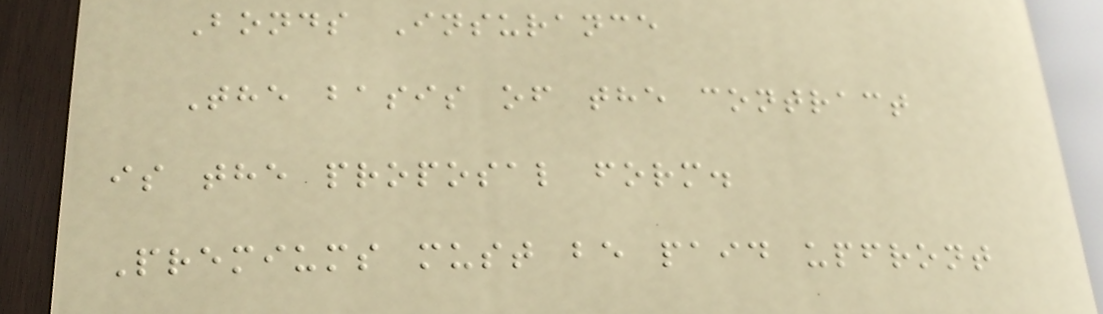Bonds Insurance
The basis of the contract
is the proposal form.
Premiums must be paid upfront
